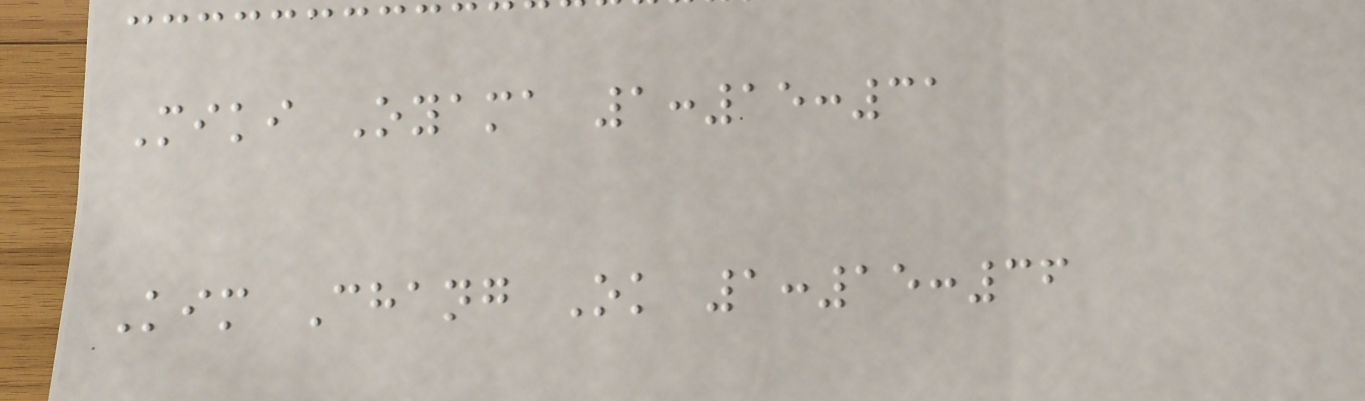Miki Oyama 1:15:31
Kim Chang Ok 1:15:36
